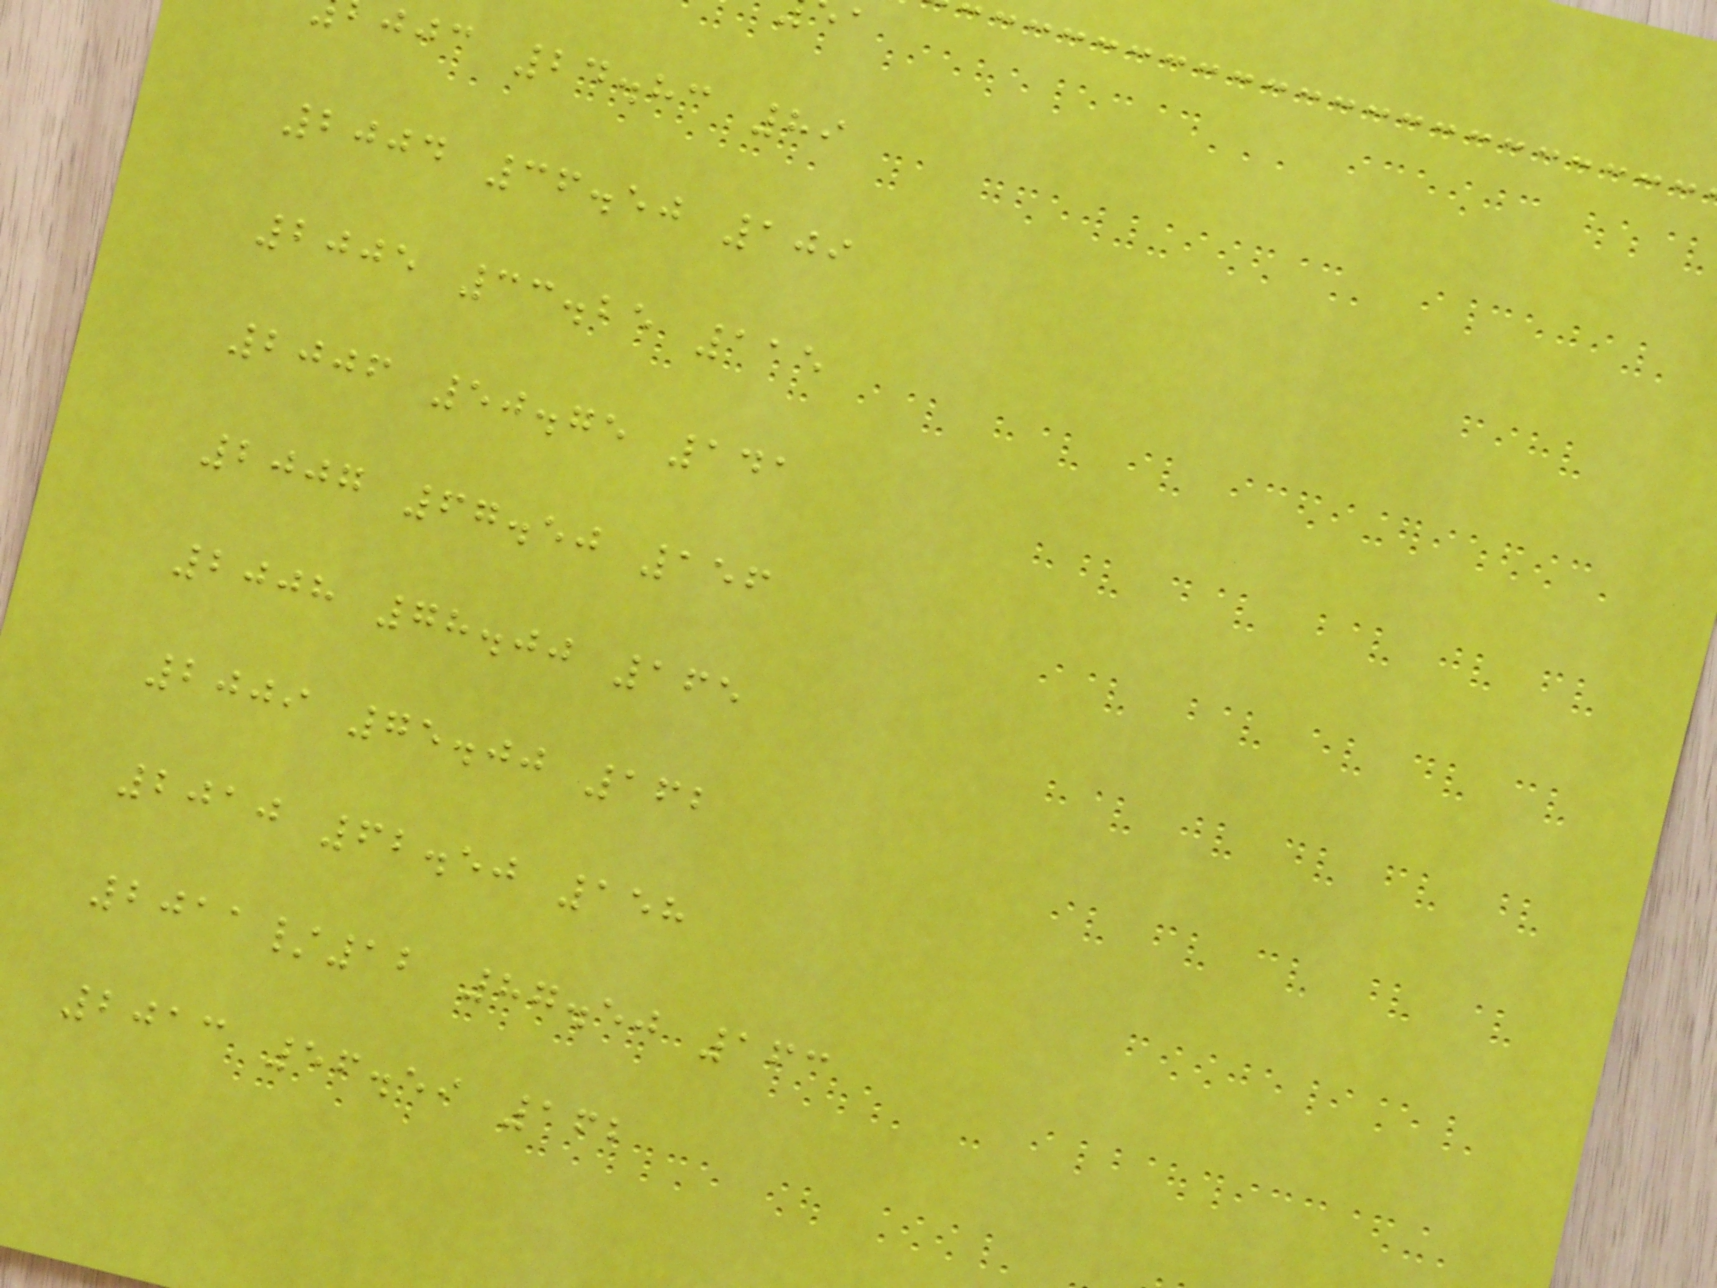jjc 24.83 89
2004 36.50 109
2005 33.25 115
2006 50.75 141
2007 67.50 156
2008 78.00 165
2009 75.00 162
2010 62.50 158
2011/12 87.50 163
2013 56.59 162
